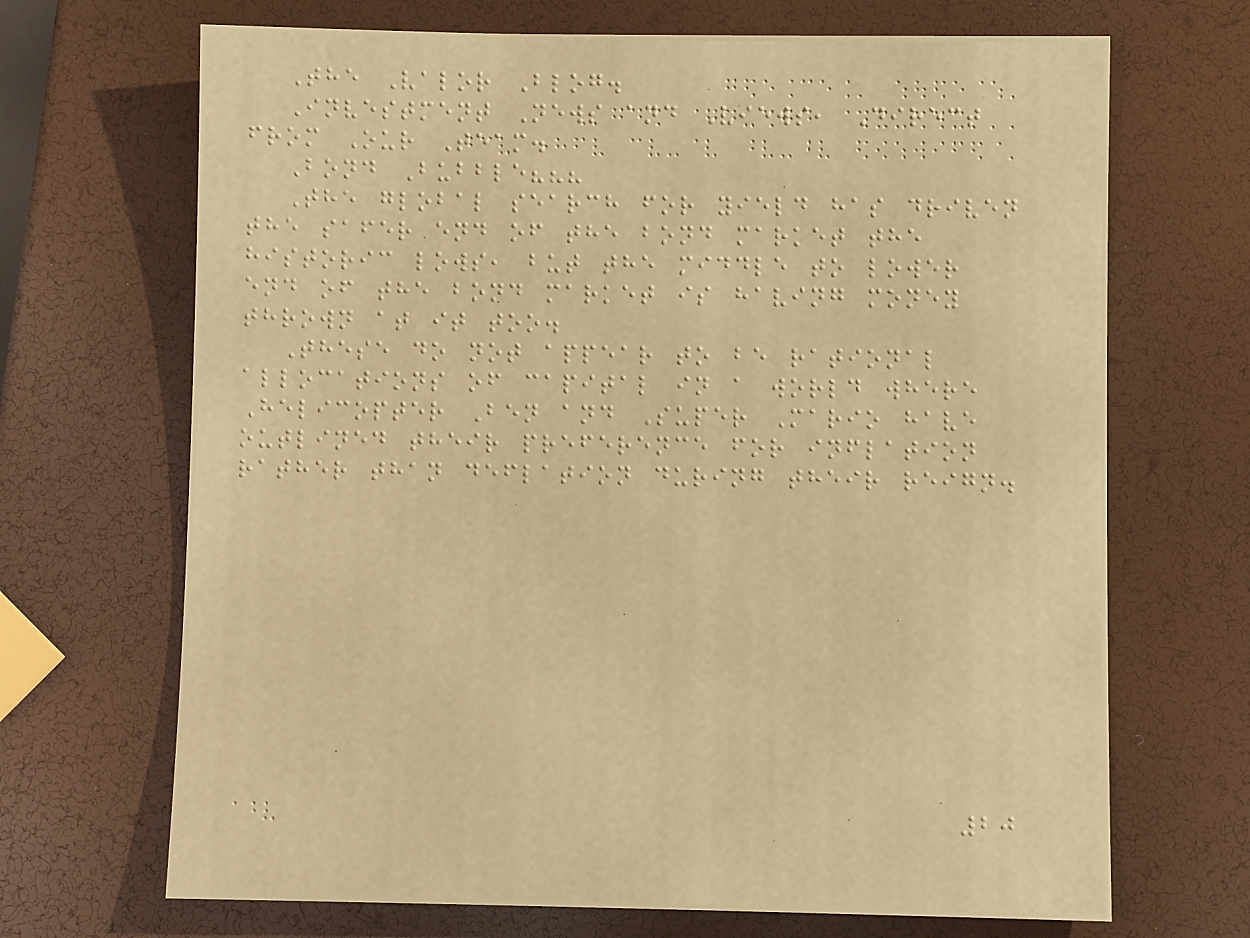The Valor Blog.
Investment News and Views, Direct
from Our Team.
Bond Bubble???
The global search for yield has driven
the safer end of the bond market the
historic lows, but the middle to lower
end of the bond market is having money
thrown at it too.
These do not appear to be rational
allocations of capital in a world where
Helicopter Ben and Super Mario have
outlined their preference for inflation
rather than deflation during their reign.
20
